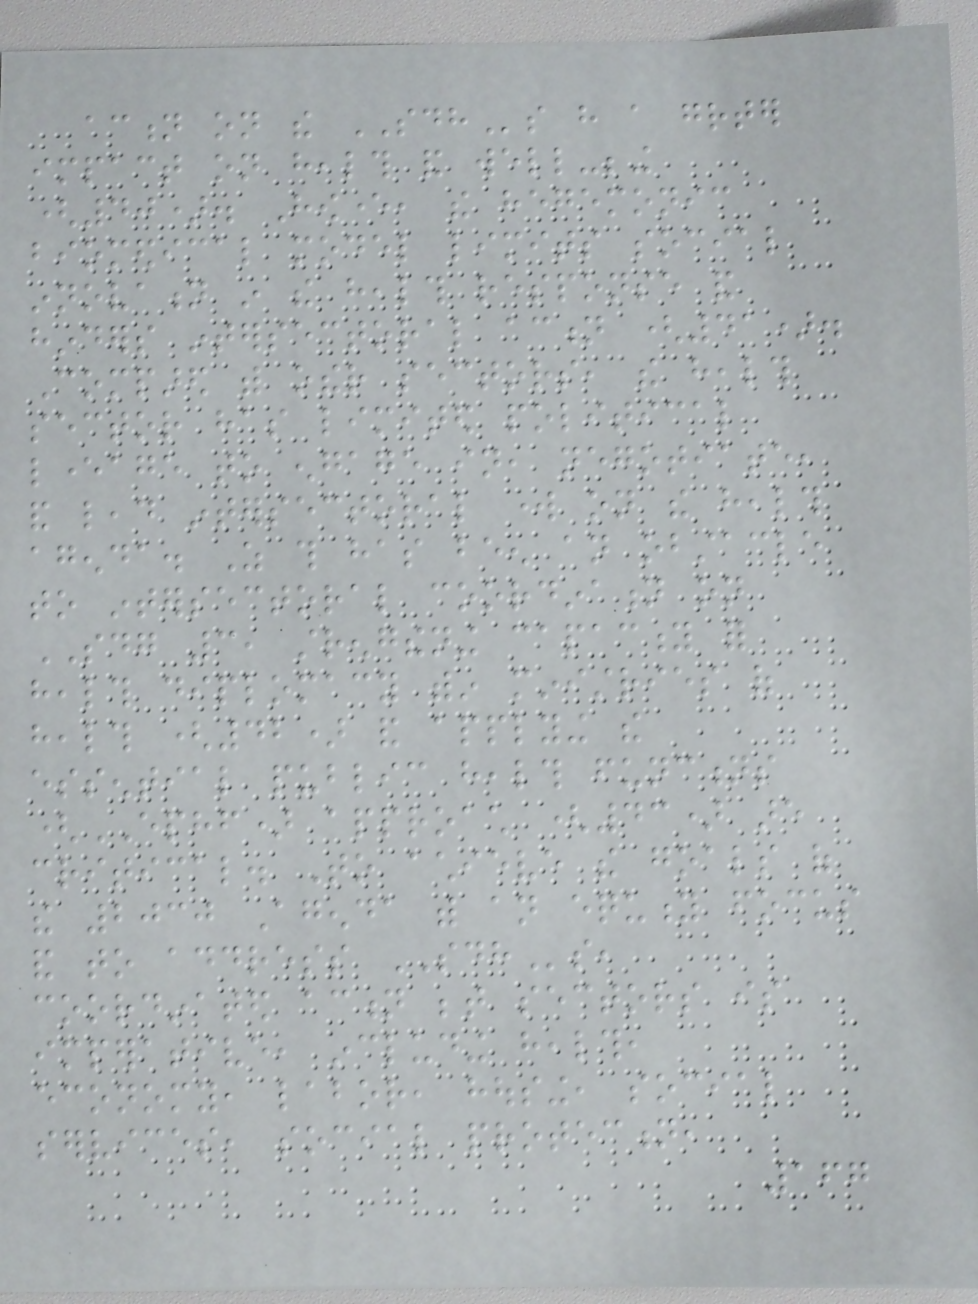action on the SDHs have a greater
impact on health and well-being
(40). However, the hegemonic
biomedical model limits social
innovation in the health response and
hinders intersectoral action (41).
Compared with other sectors, the health
sector has limited political
leverage to engage in, negotiate,
and lead intersectoral work on the health
agenda. As this has been an obstacle
to intersectoral coordination on
SDG 3, strengthening capacity for
health diplomacy within ministries of
health (42) and applying the
essential public health functions
(EPHF) approach (43) are
critical. To achieve the goals of
the 2030 Agenda with an equity focus
and to address SDHs,
coordinated action between sectors is
imperative, including health,
economy, labor, housing, social
services, social protection,
167
